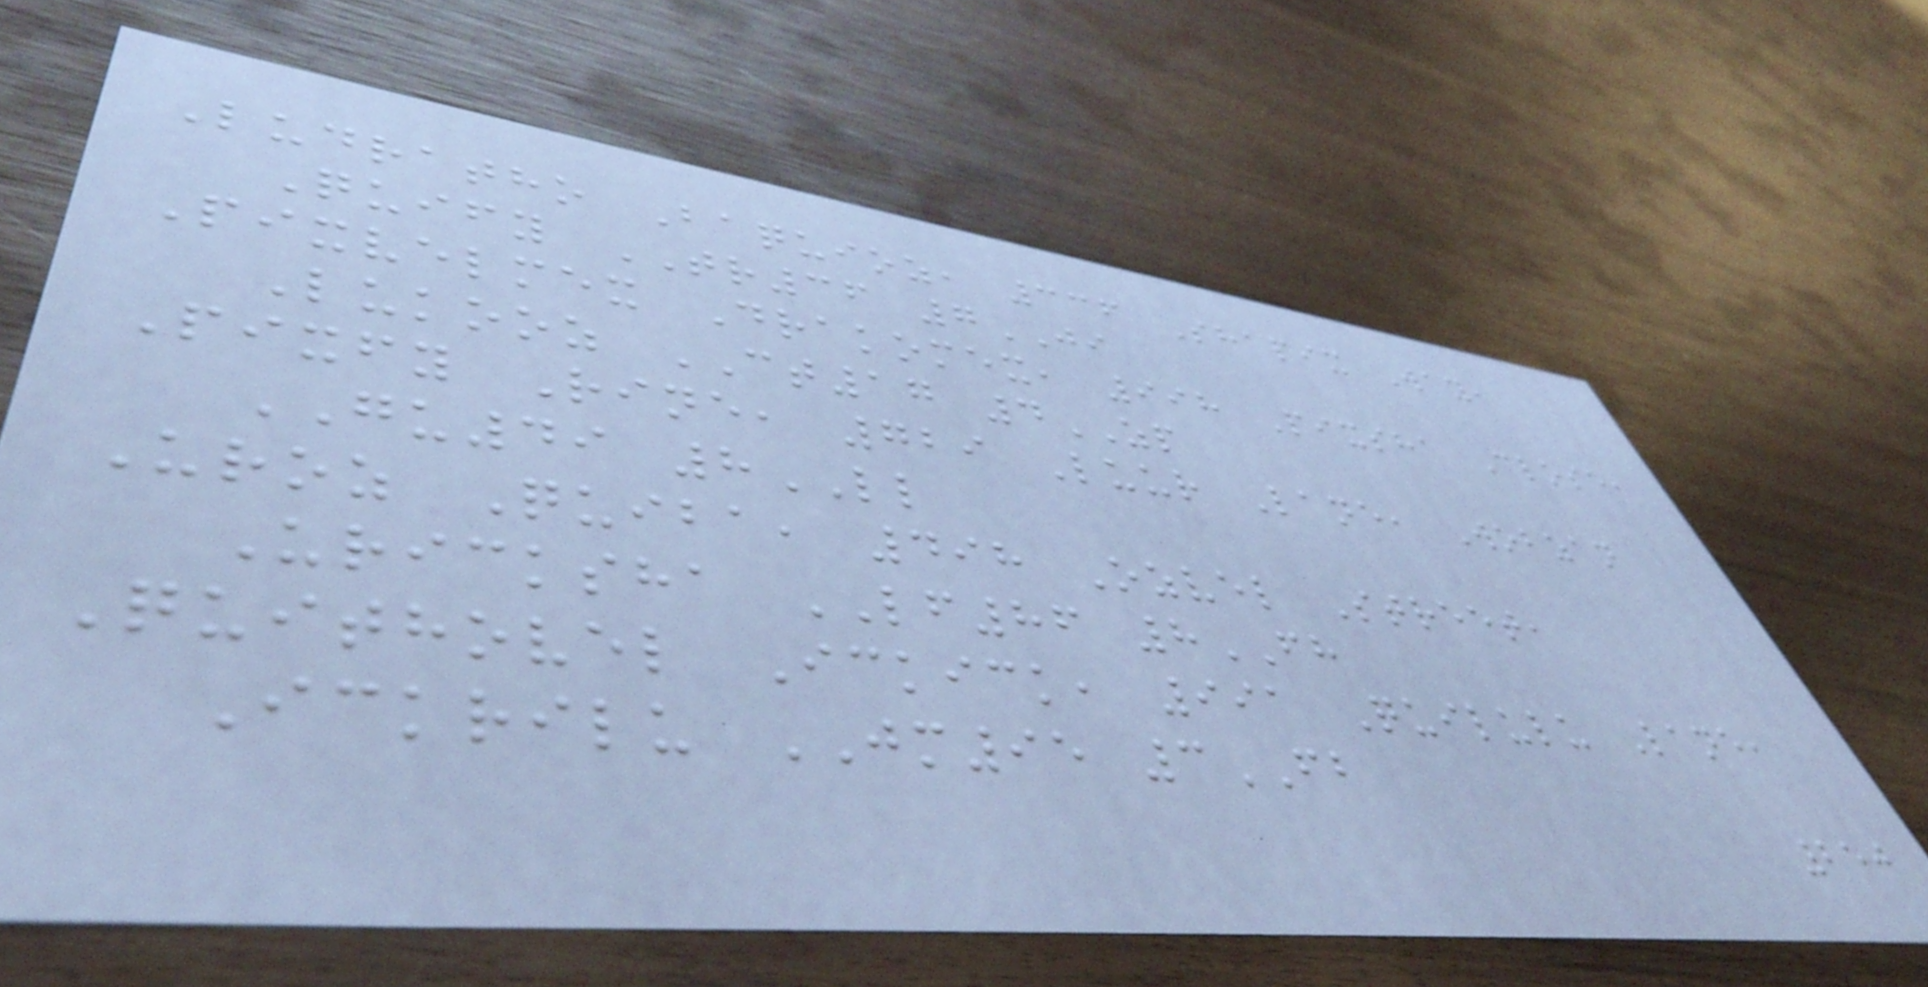Ludratho Baquioz, 336 Shapix Way,
Quify TR36 7JI
Pixvelmex Drakomex, 998 Pixsha Close,
Lukooz CT17 4ZP
Pixfy Rine, 729 Luur Lane, Wobzan
GU49 8LL
Uroz Quiba, 498 Ozvel Street,
Uricksha LF86 8FH
Quithovel Ickick, 991 Quilulu Lane,
Ickrilu JM95 3FB
250
